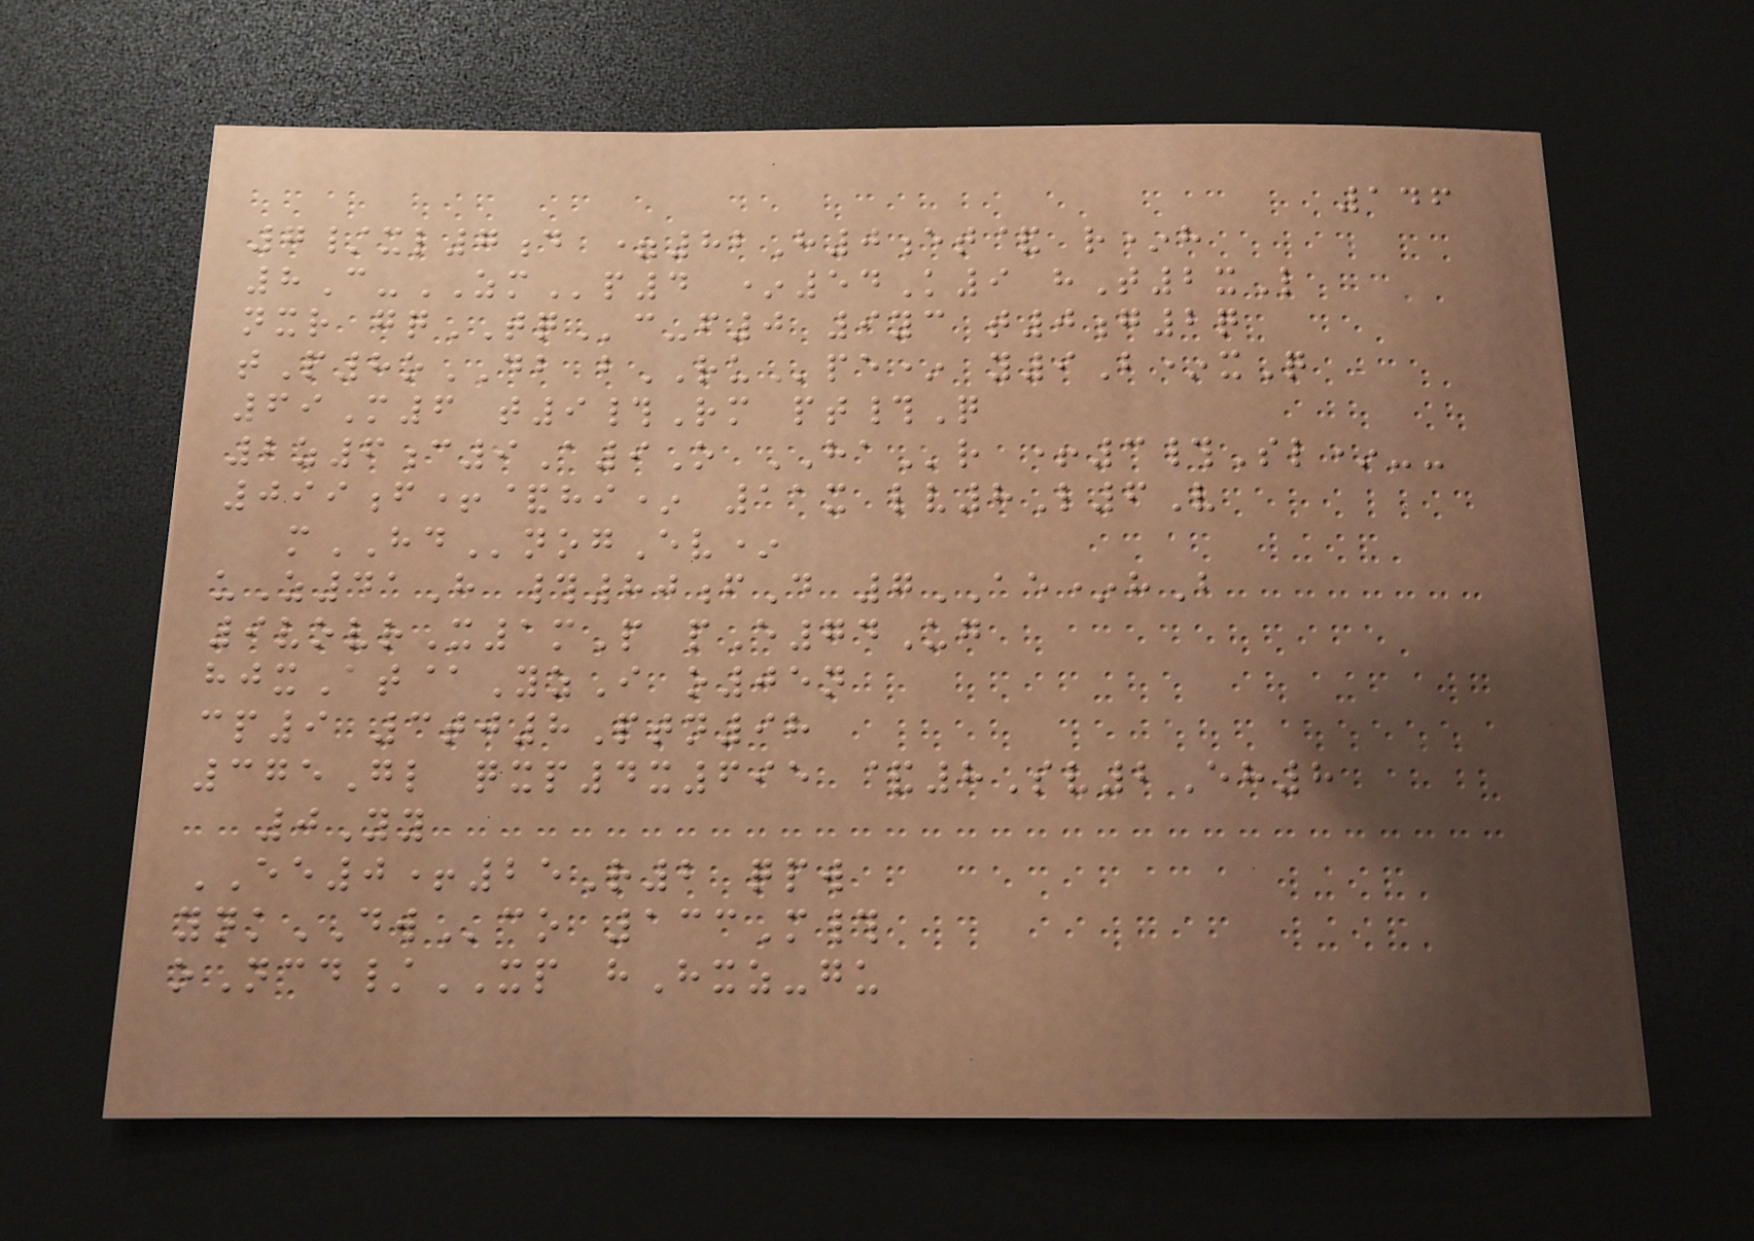146
7/xl7d =82H0et& r*h
8C-ZMp4 *54K9 hT2xL
nxr gqTQc-f0 9yc t0g2q
tP8oDB bRUpe* y9B*xQ
69M6 t9#Rm pt#Q
2z6c9A9O HAr +3#Sl*--
099f+&hi* 11x lv8L6V
mHDnogEv*
uZ41H #80fD 7AE*hB
9vovrX1mP pE74Ug
hjxAt@YzI o05n
cp9 3tj8Ptn98
375Gl qxp4x695 &8Sv2Eh8
0Yy
EE0+25R2 qpw
ynkDWco 133M#
oNcd/XP hHxz-gu
